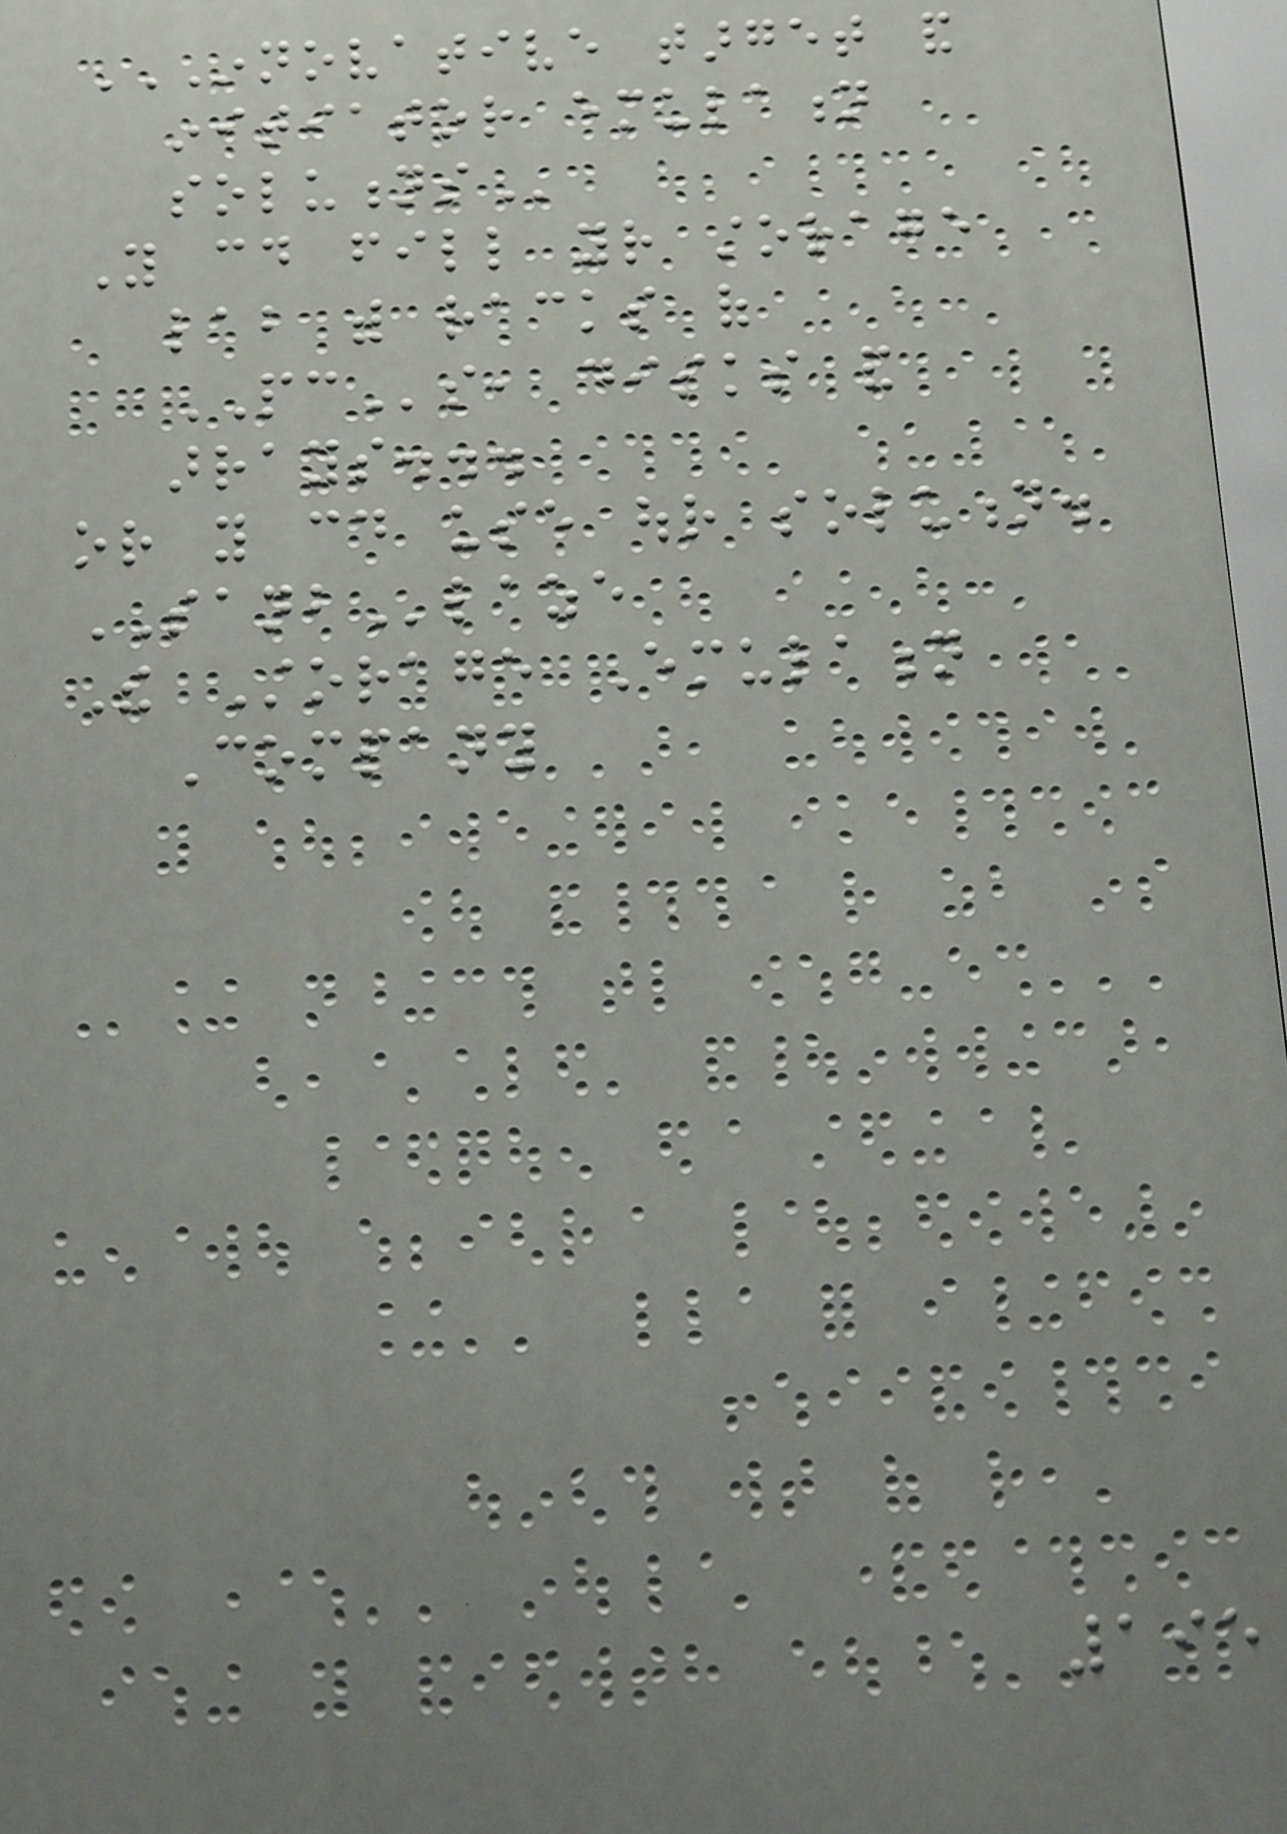INNOVATIVE TARGET AND
INITIATOR EMULATION
SOLUTIONS
You could fill your storage
lab with racks of
PCs, disks and
arrays...
or you could use our solution.
SANBlaze
The Storage Emulation
Company
195
